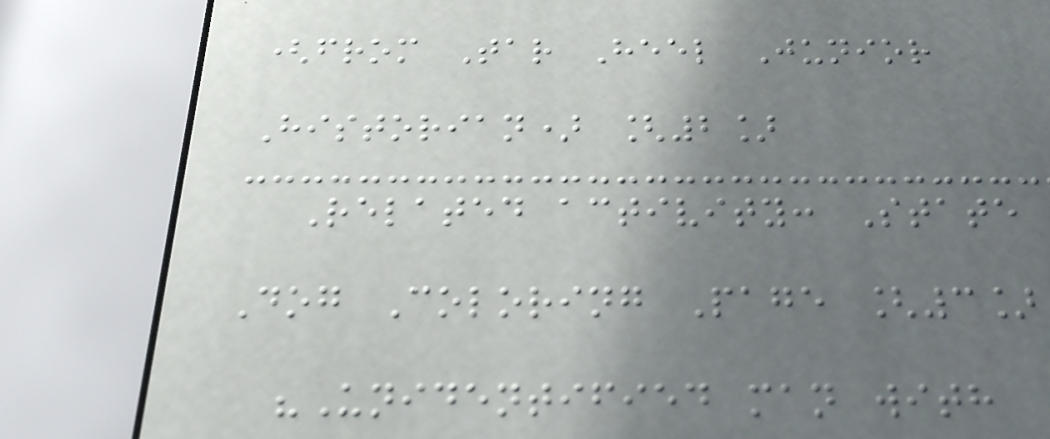(from Tar Heel Junior
Historian) [2]
Related activity: State
Dog Coloring Page [3]
"Unidentified man with
